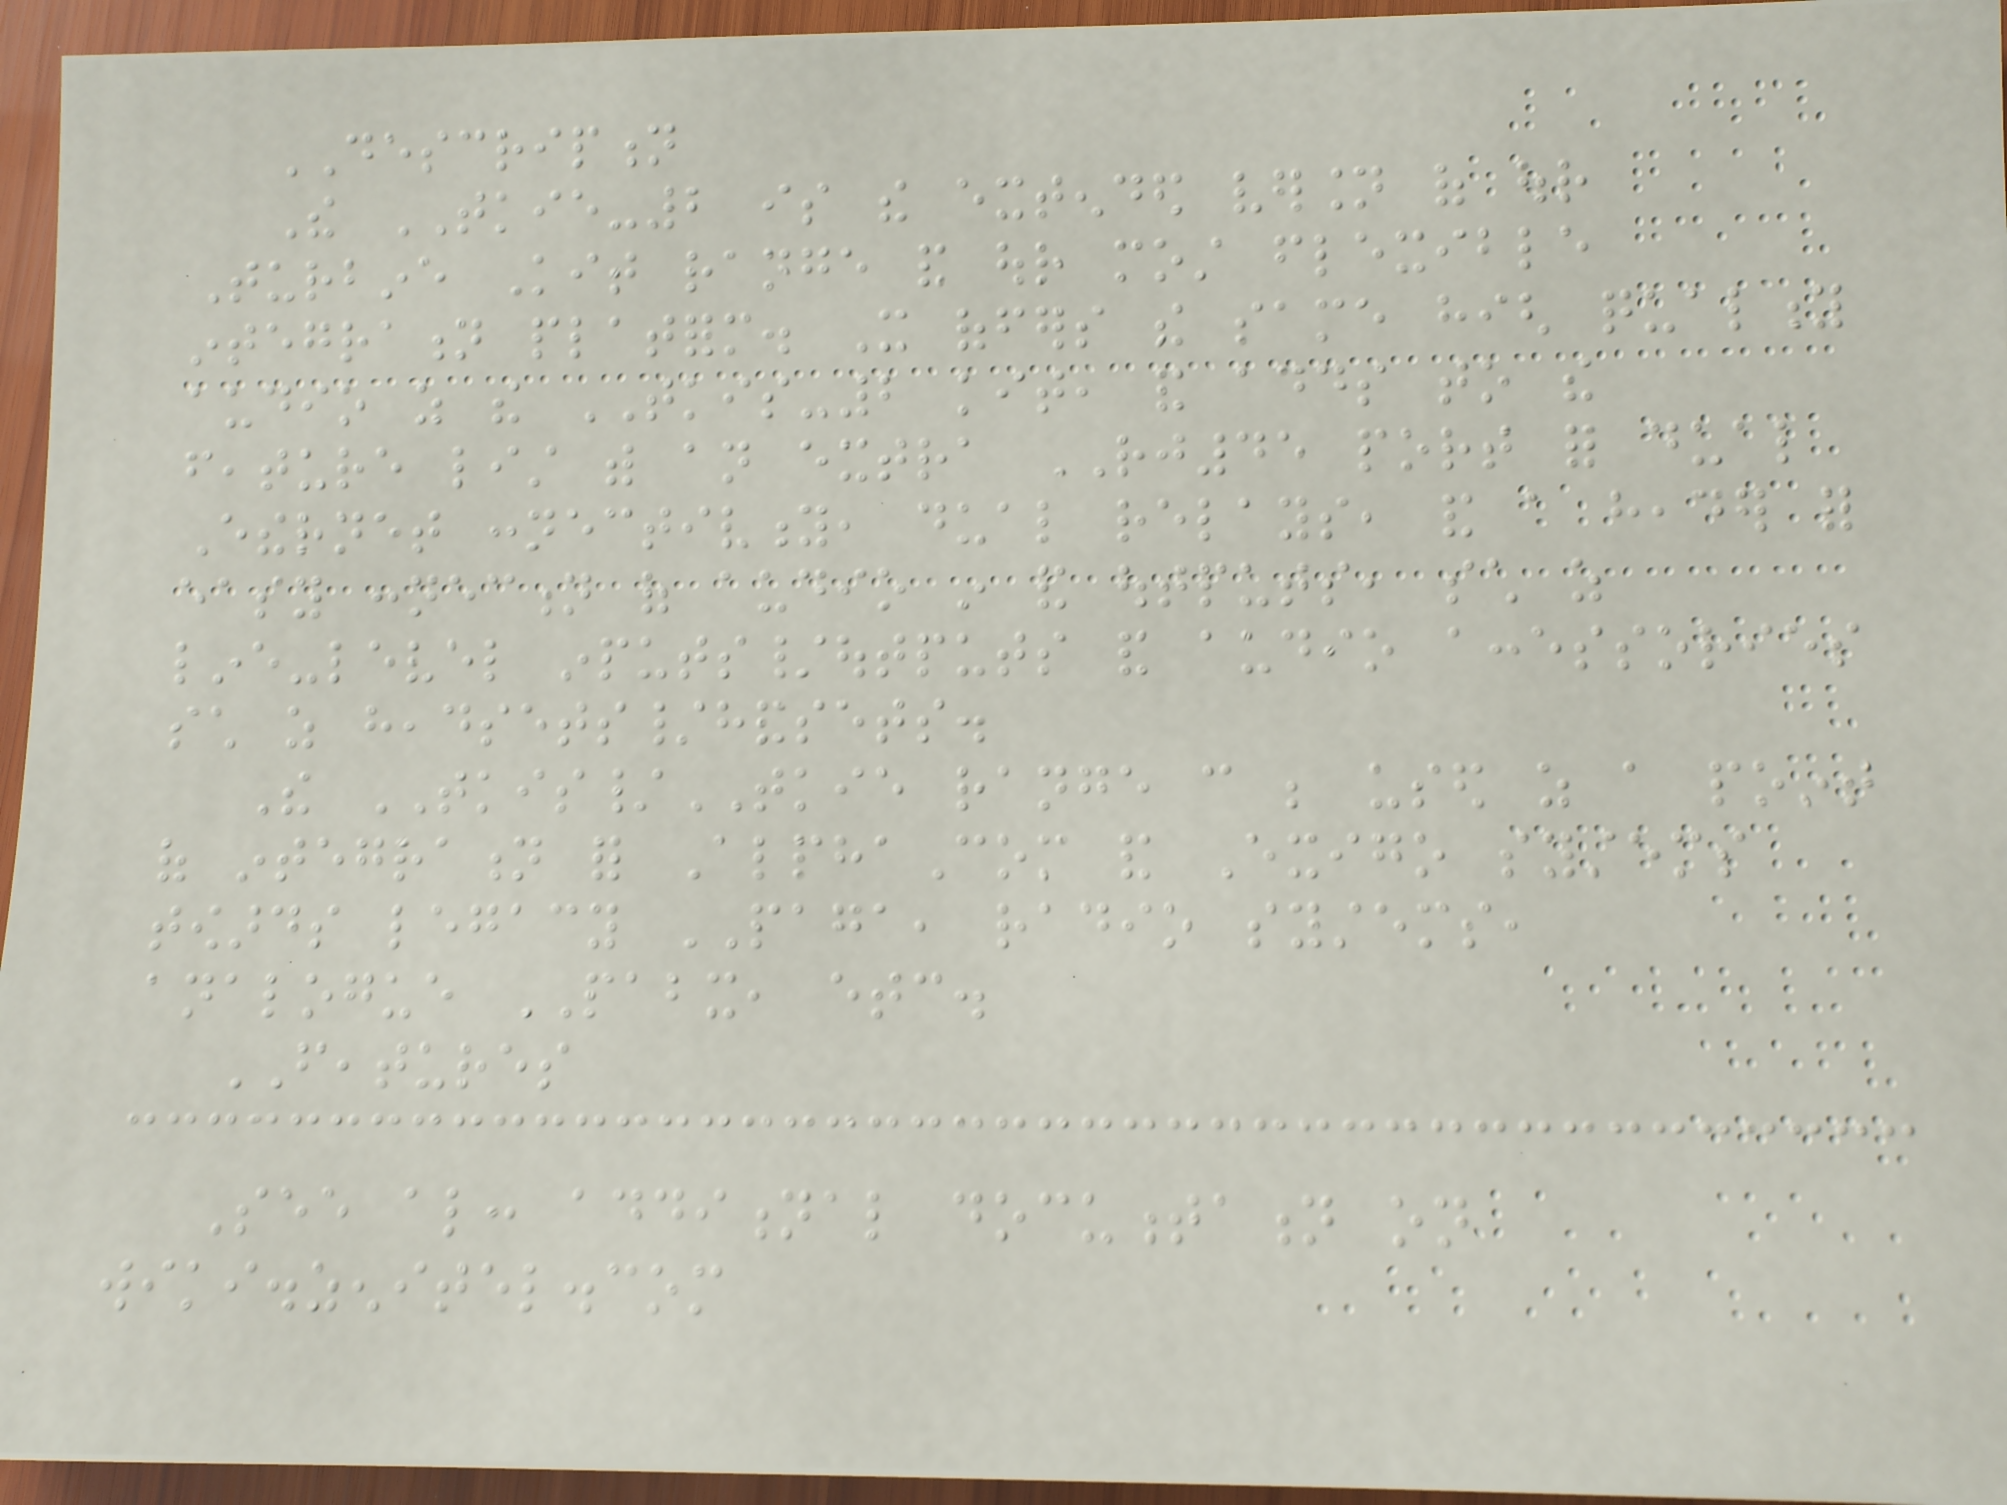DESCRIPTION
The TKIE-2 is the extended version of our
Turbine Kit range and our most flexible
integration platform. It offers the same high quality
audio as the TKIS-2 kit, and adds to the
feature list with an extra RJ45 port for dual
Ethernet connectivity, dual relays, and a header for
easy connection of audio in and outputs, such as
line-level inputs/outputs and audio accessories
such as headsets/handsets.
The TKIS/TKIE range can be used as a point
of integration for AlphaCom and Exigo systems
towards legacy PAGA, radio systems,
analogue PABX, etc.
FEATURES
See also: additional documentation on
wiki.zenitel.com
